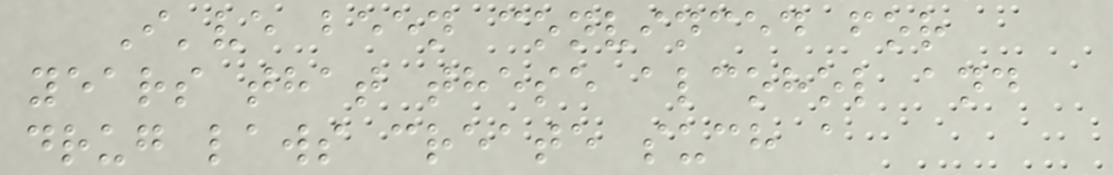I've been convinced for
years that these alcohol and
drug laws create such a
